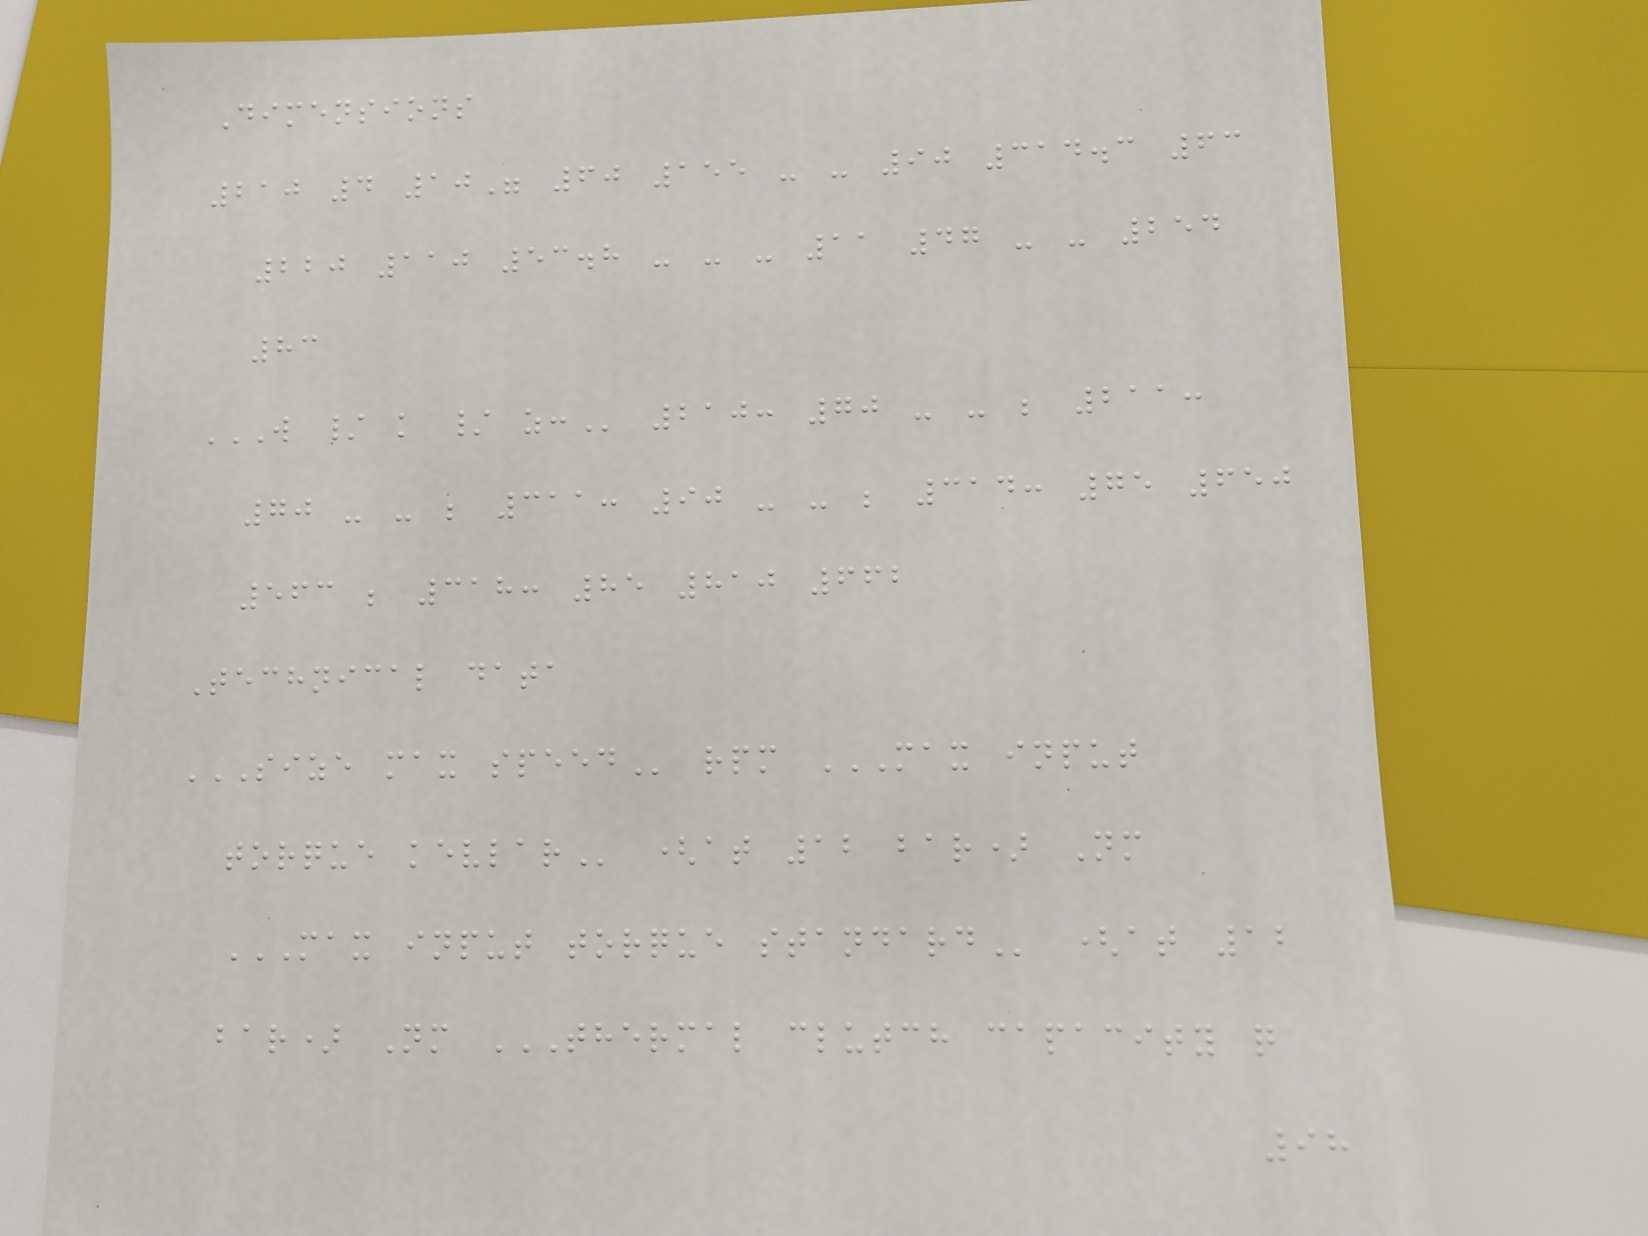Dimensions
210 4 10" 60 155 - - 90 314.3 63
220 110 53.8 - - - 11 47 - - 254
83
W / K / Z: 210: 70 - - ; 211:
70 - - ; 311: 90 - - ; 314: 75 650
563 ; 318: 85 810 662
Technical data
SIZE MAX SPEED rpm MAX INPUT
TORQUE KEVLAR (at 12 bar) Nm
MAX INPUT TORQUE STANDARD (at 12
bar) Nm THERMAL CLUTCH CAPACITY Q
98
